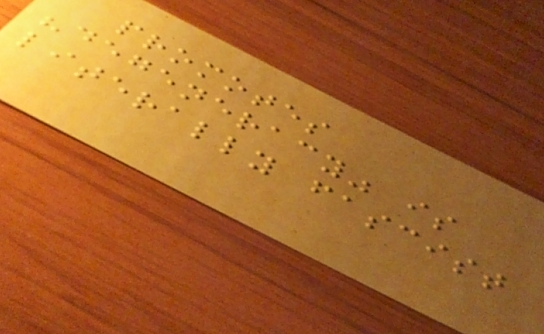promotes
"degeneracy" is
literally fascist
